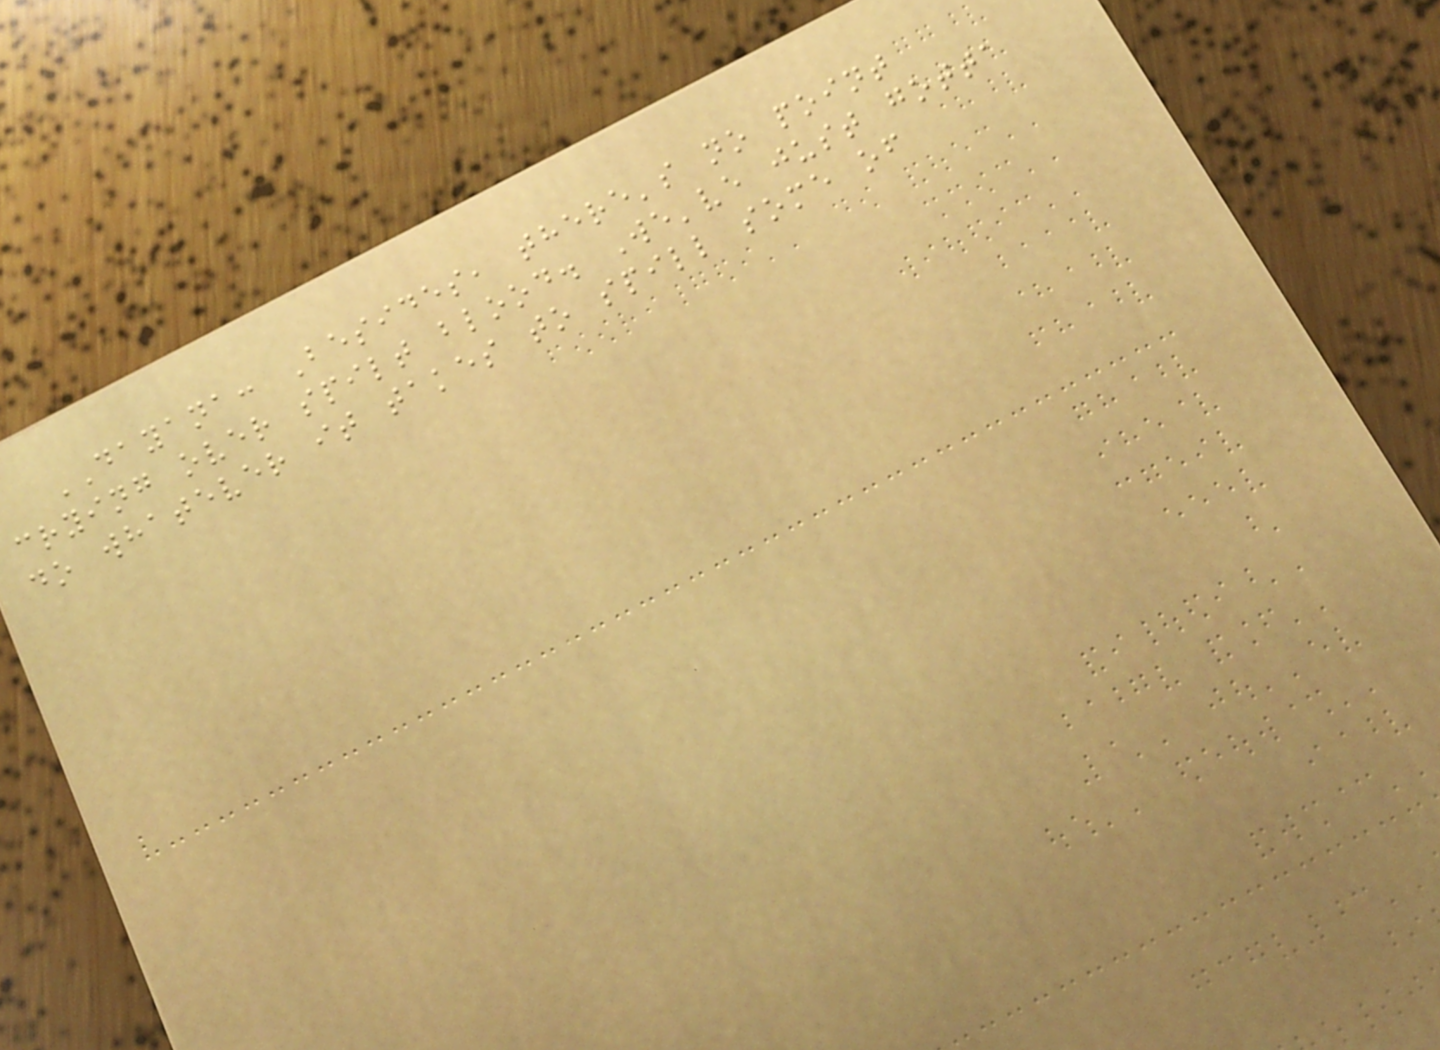DAYANA: Besides, there's no point
crying over spilt blood. We've just gotta
do whatever it takes to spill some of
